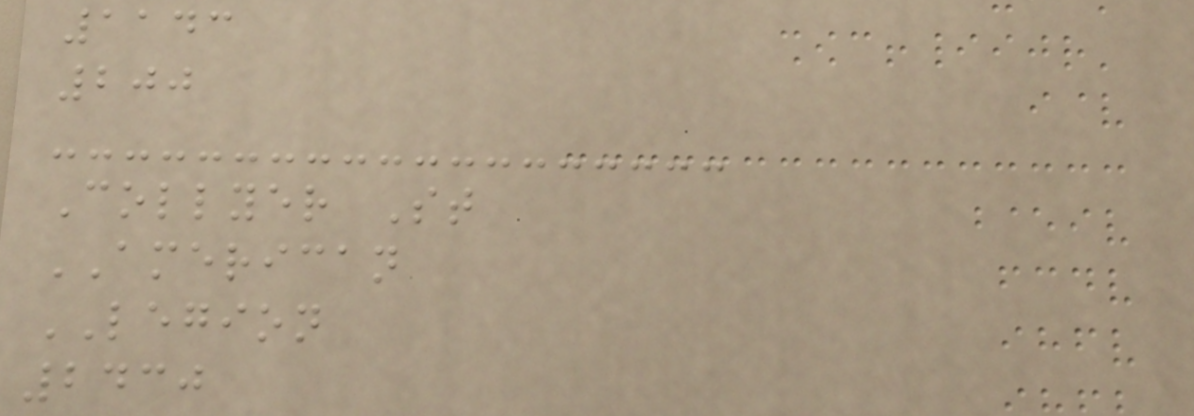1143
200
Collyer St
AMERICAN
LEGION
2430
